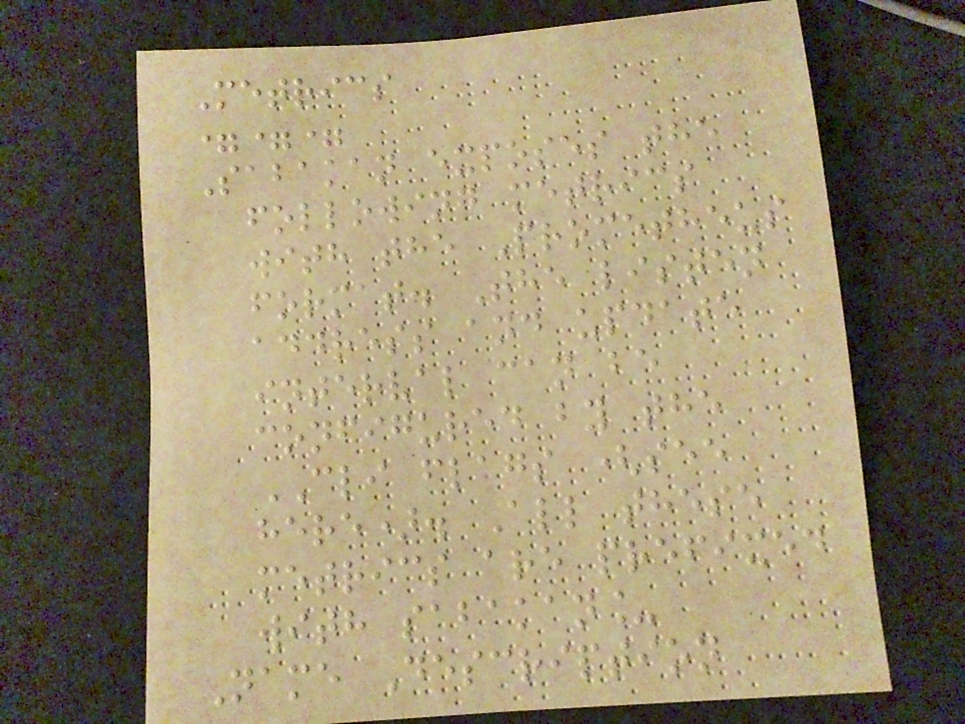Metrics
===
Sabakan exposes the
following metrics
with the Prometheus
format. The listen
address and update
interval can be
configured by the
CLI flags (see
here). All these
metrics are prefixed
with sabakan_
Name Description
